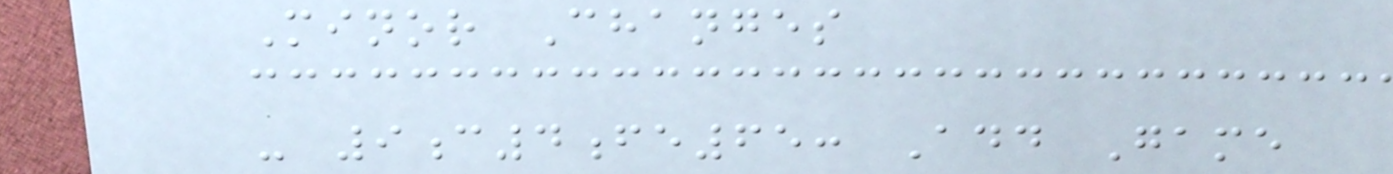Minor Changes
- 9c4fe65: Add Game
